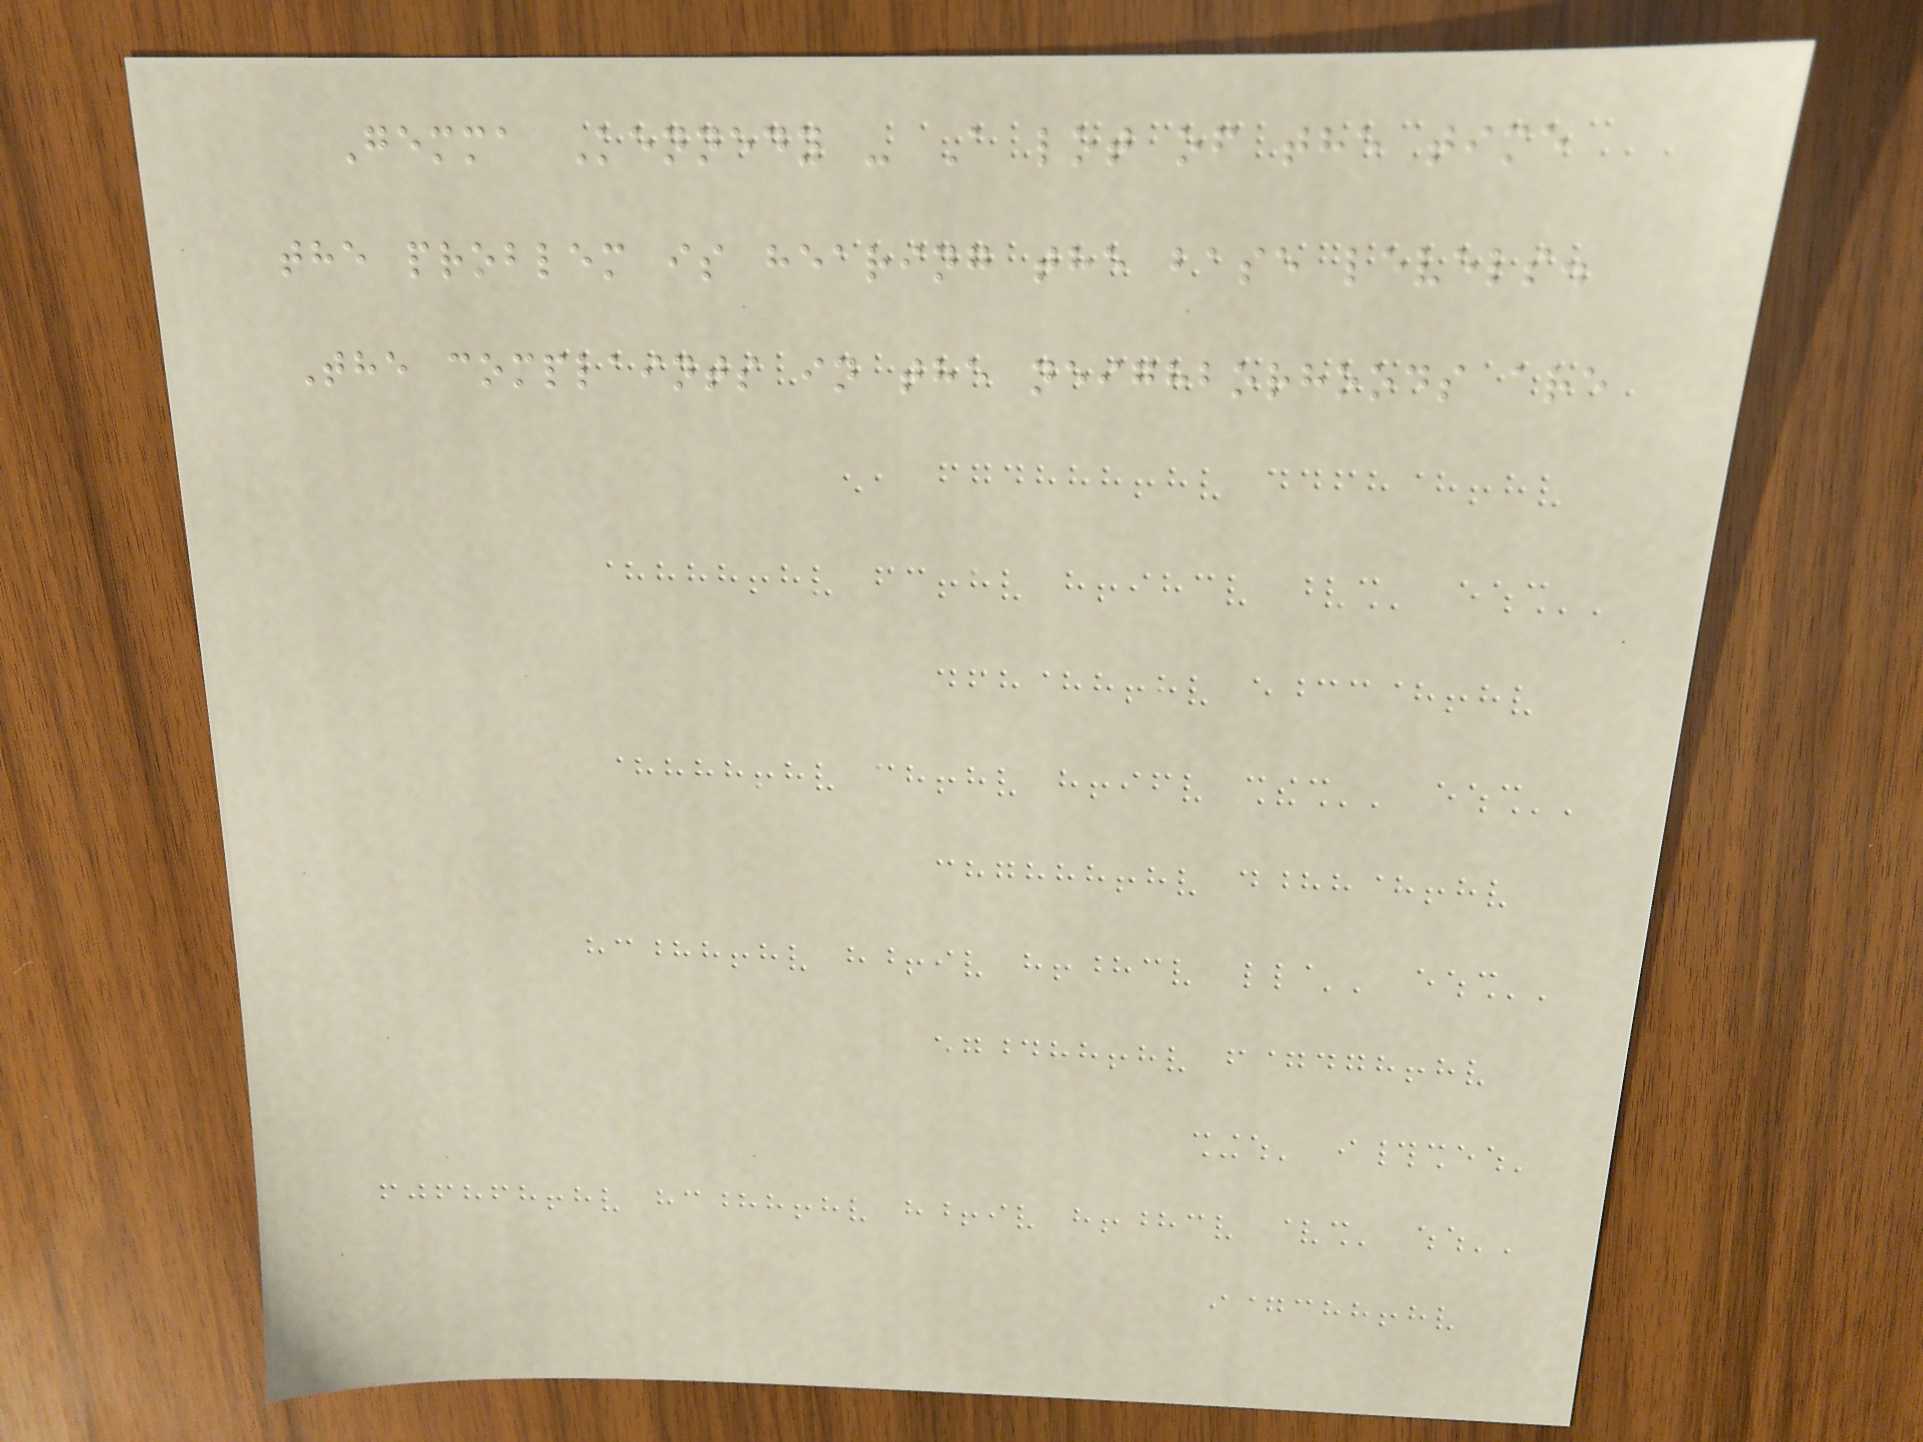Gemma Kennedy - A lot of the time
the problem is hearing the base levels.
The complaints in the neighborhoods are
